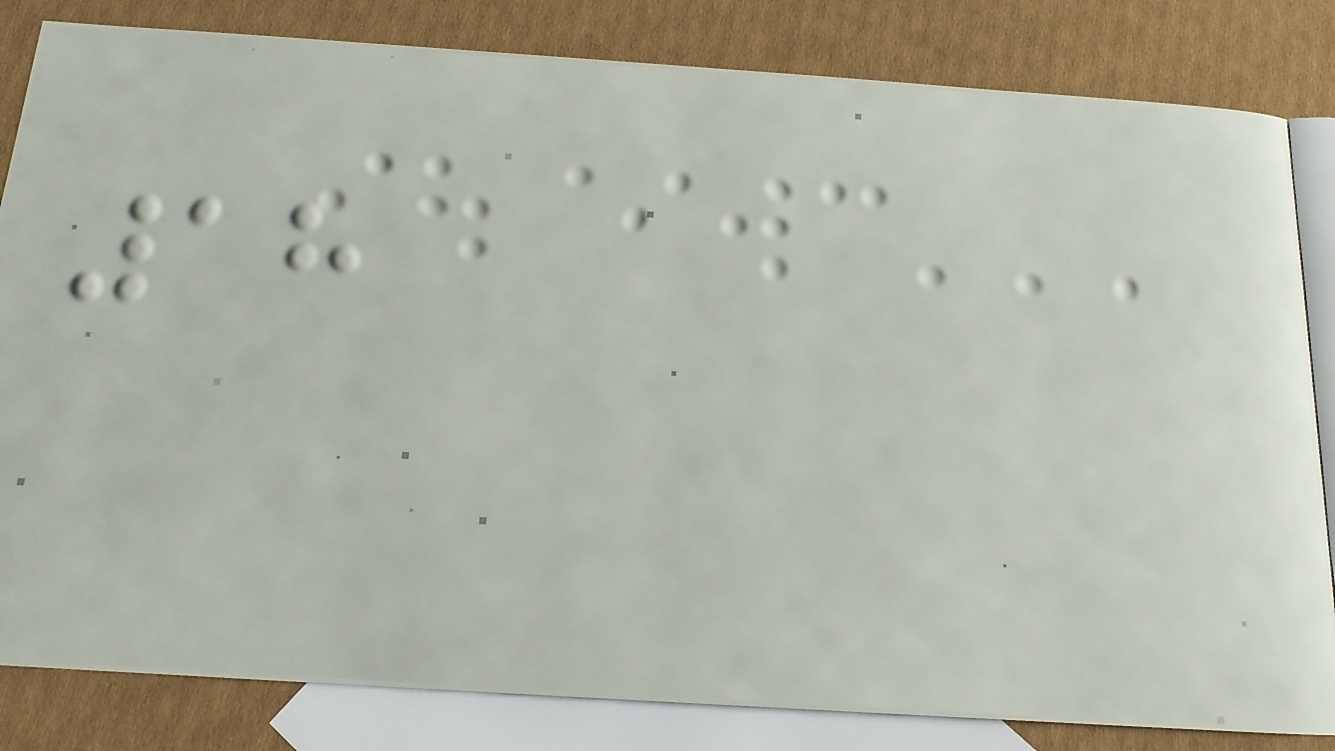18
